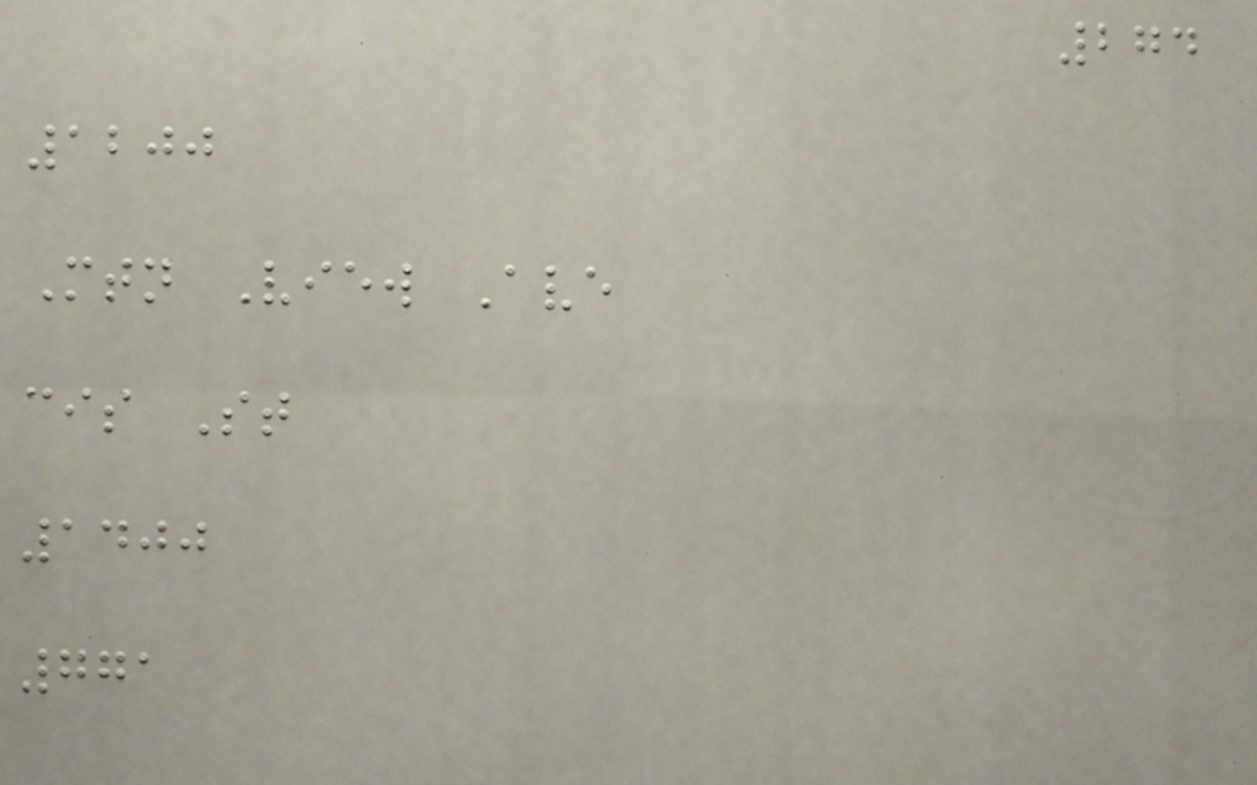274
1200
Mtn View Ave
cis St
1400
771
